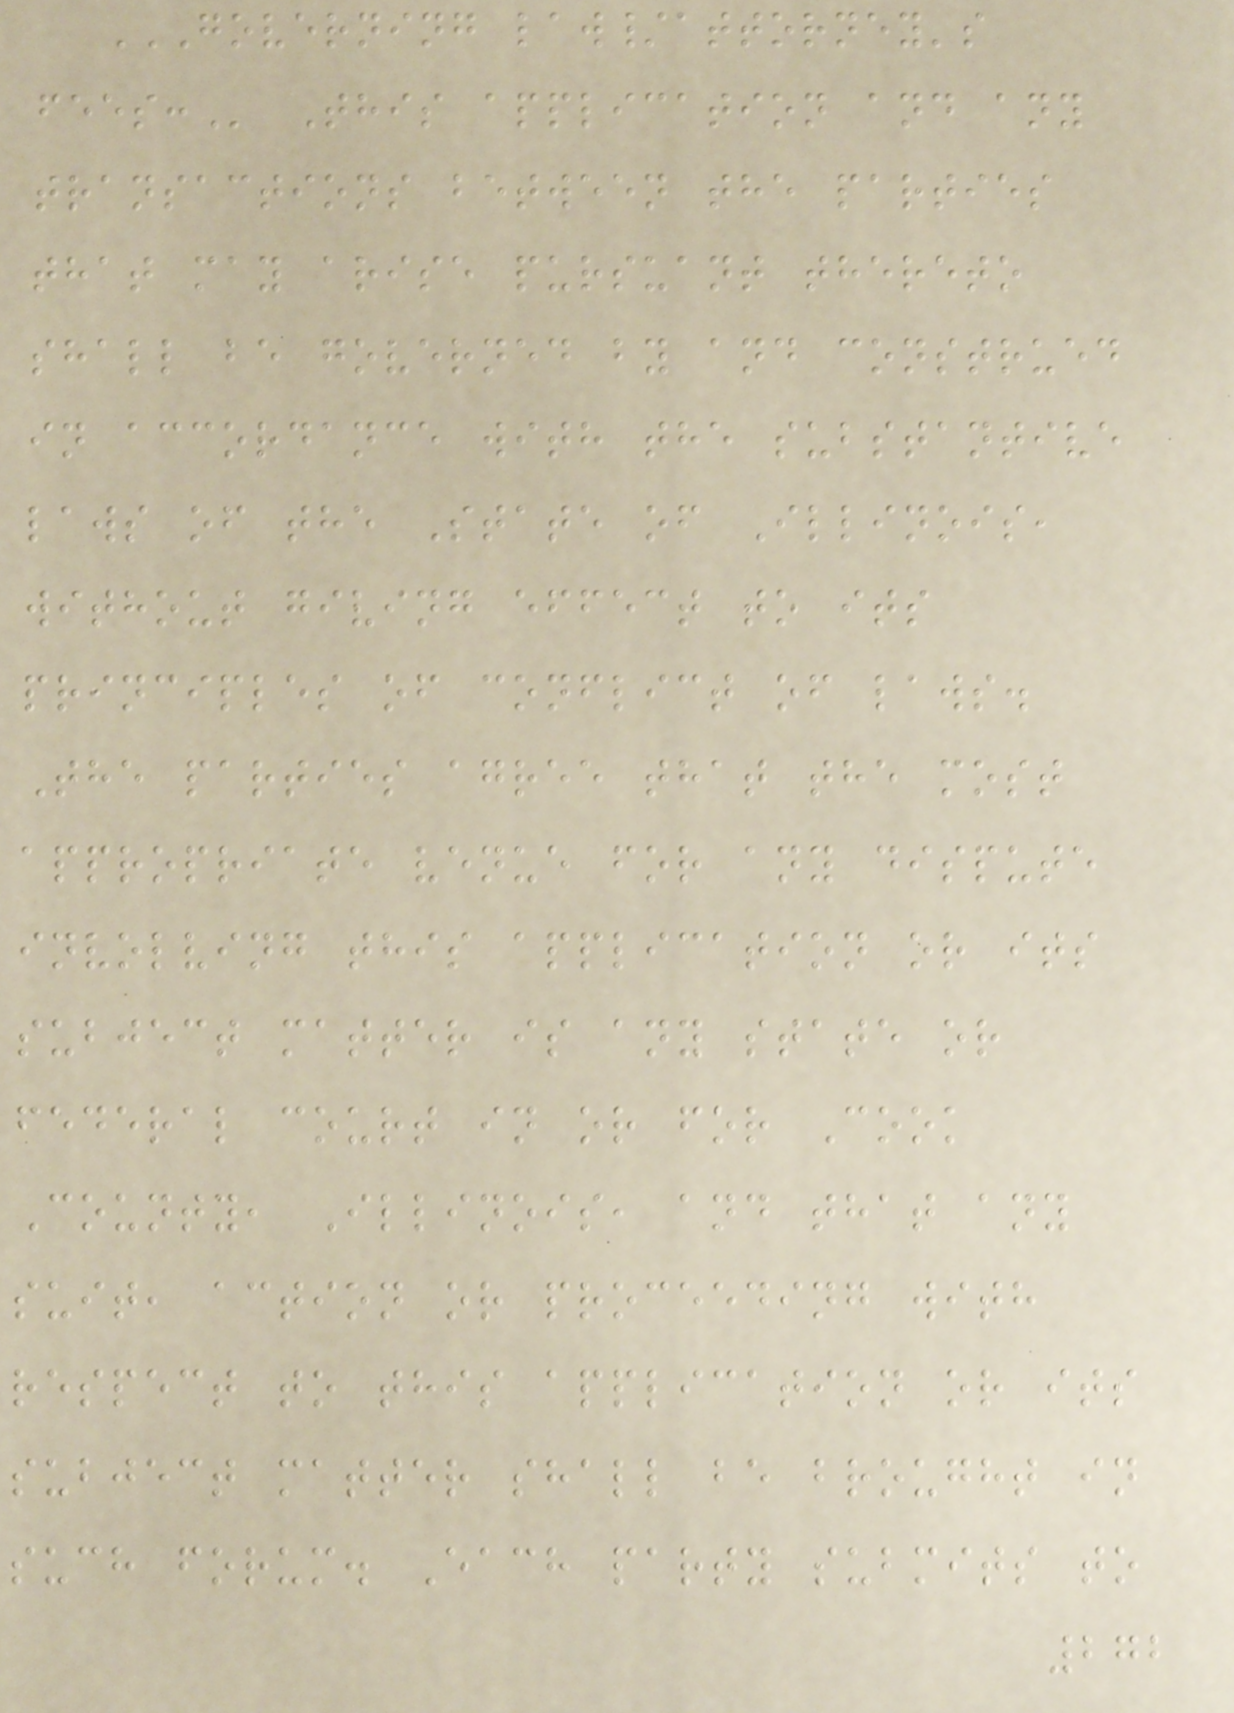GOVERNING LAW/ATTORNEY'S
FEES: This application and any
transactions between the parties
that may arise pursuant thereto
shall be governed by and construed
in accordance with the substantive
laws of the State of Illinois,
without giving effect to its
principles of conflict of laws.
The parties agree that the most
appropriate venue for any dispute
involving this application or its
subject matter is any state or
federal court in or for Cook
County, Illinois, and that any
suit, action or proceeding with
respect to this application or its
subject matter shall be brought in
such forum. Each party submits to
272
